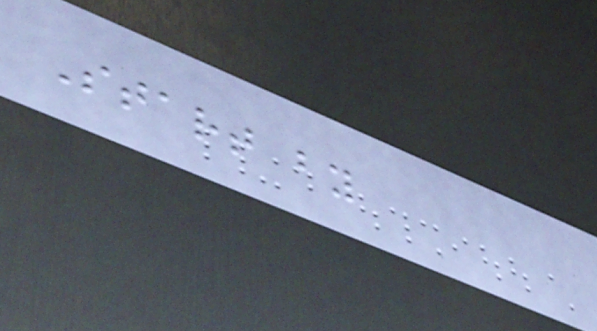Start by
